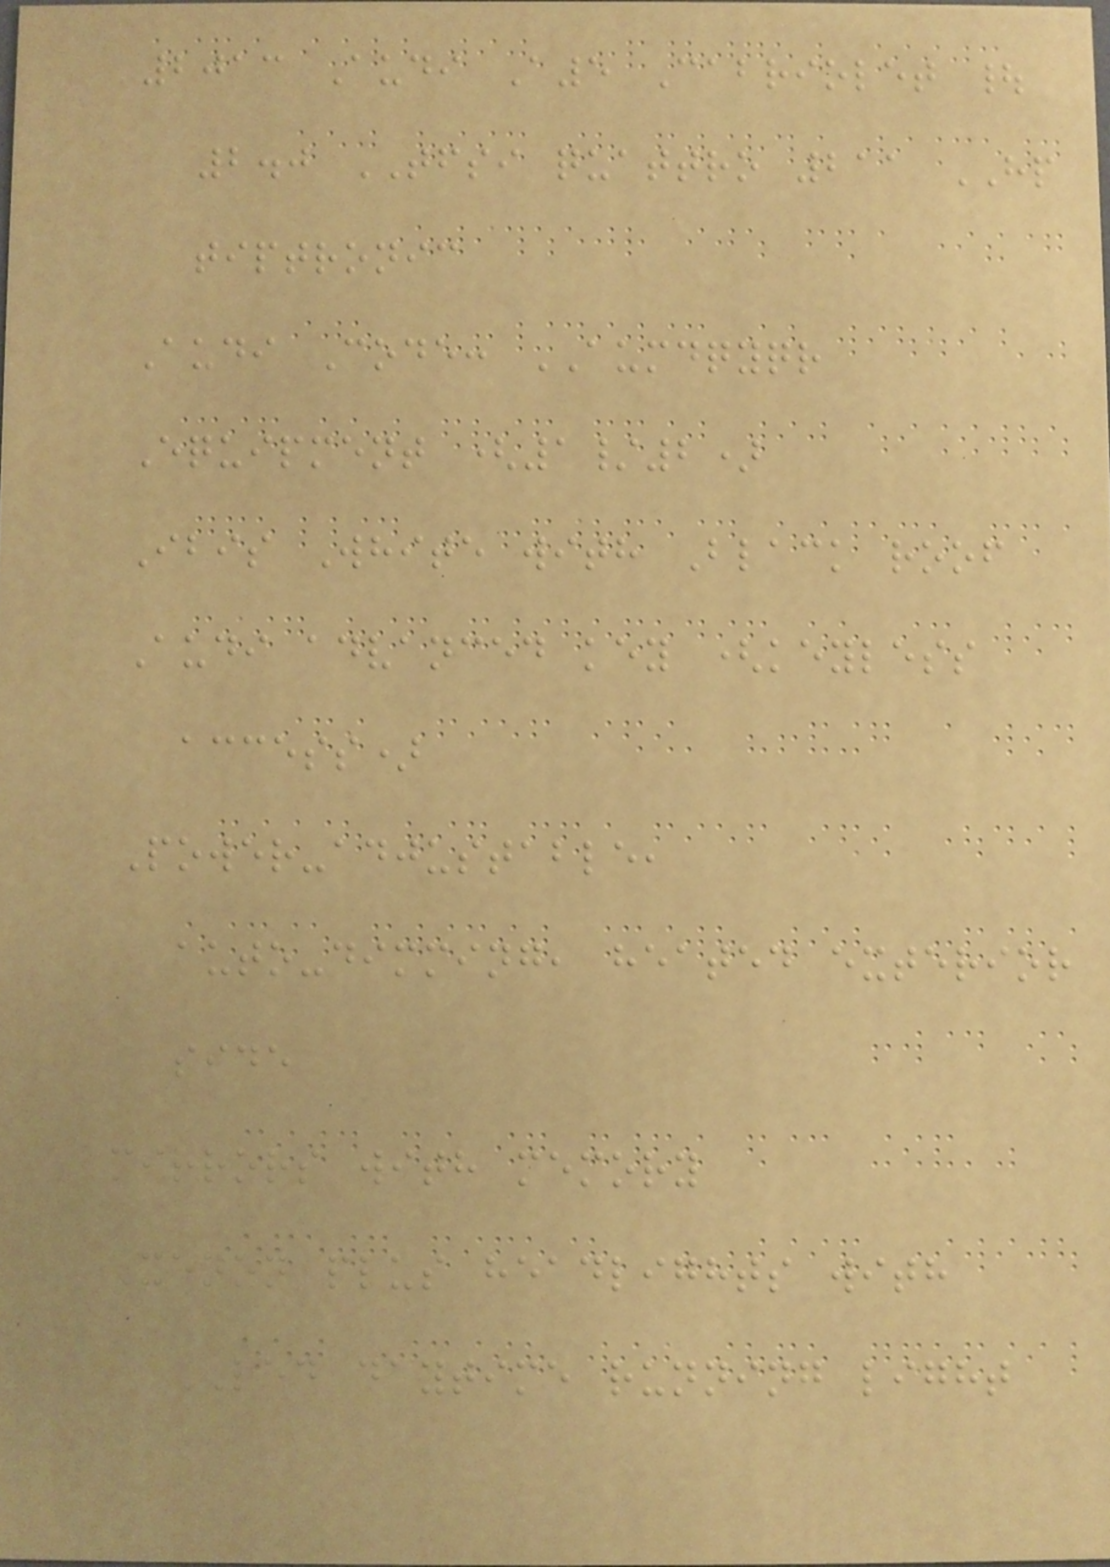2013 Audi A5 Cabriolet |
2.0 TFSI quattro 211 HP
tiptronic
Audi Code: AUMDQYQR
Equipment (1/2)
Ibis White with Black roof
Audi advanced key (keyless
access)
Power-adjustable,
auto-dimming, heated exterior
side
mirrors with memory
Xenon plus headlights with
LED daytime running light
